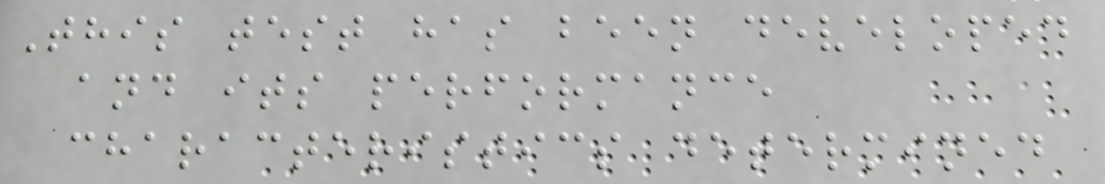This test has been developed
and its performance
characteristics determined
